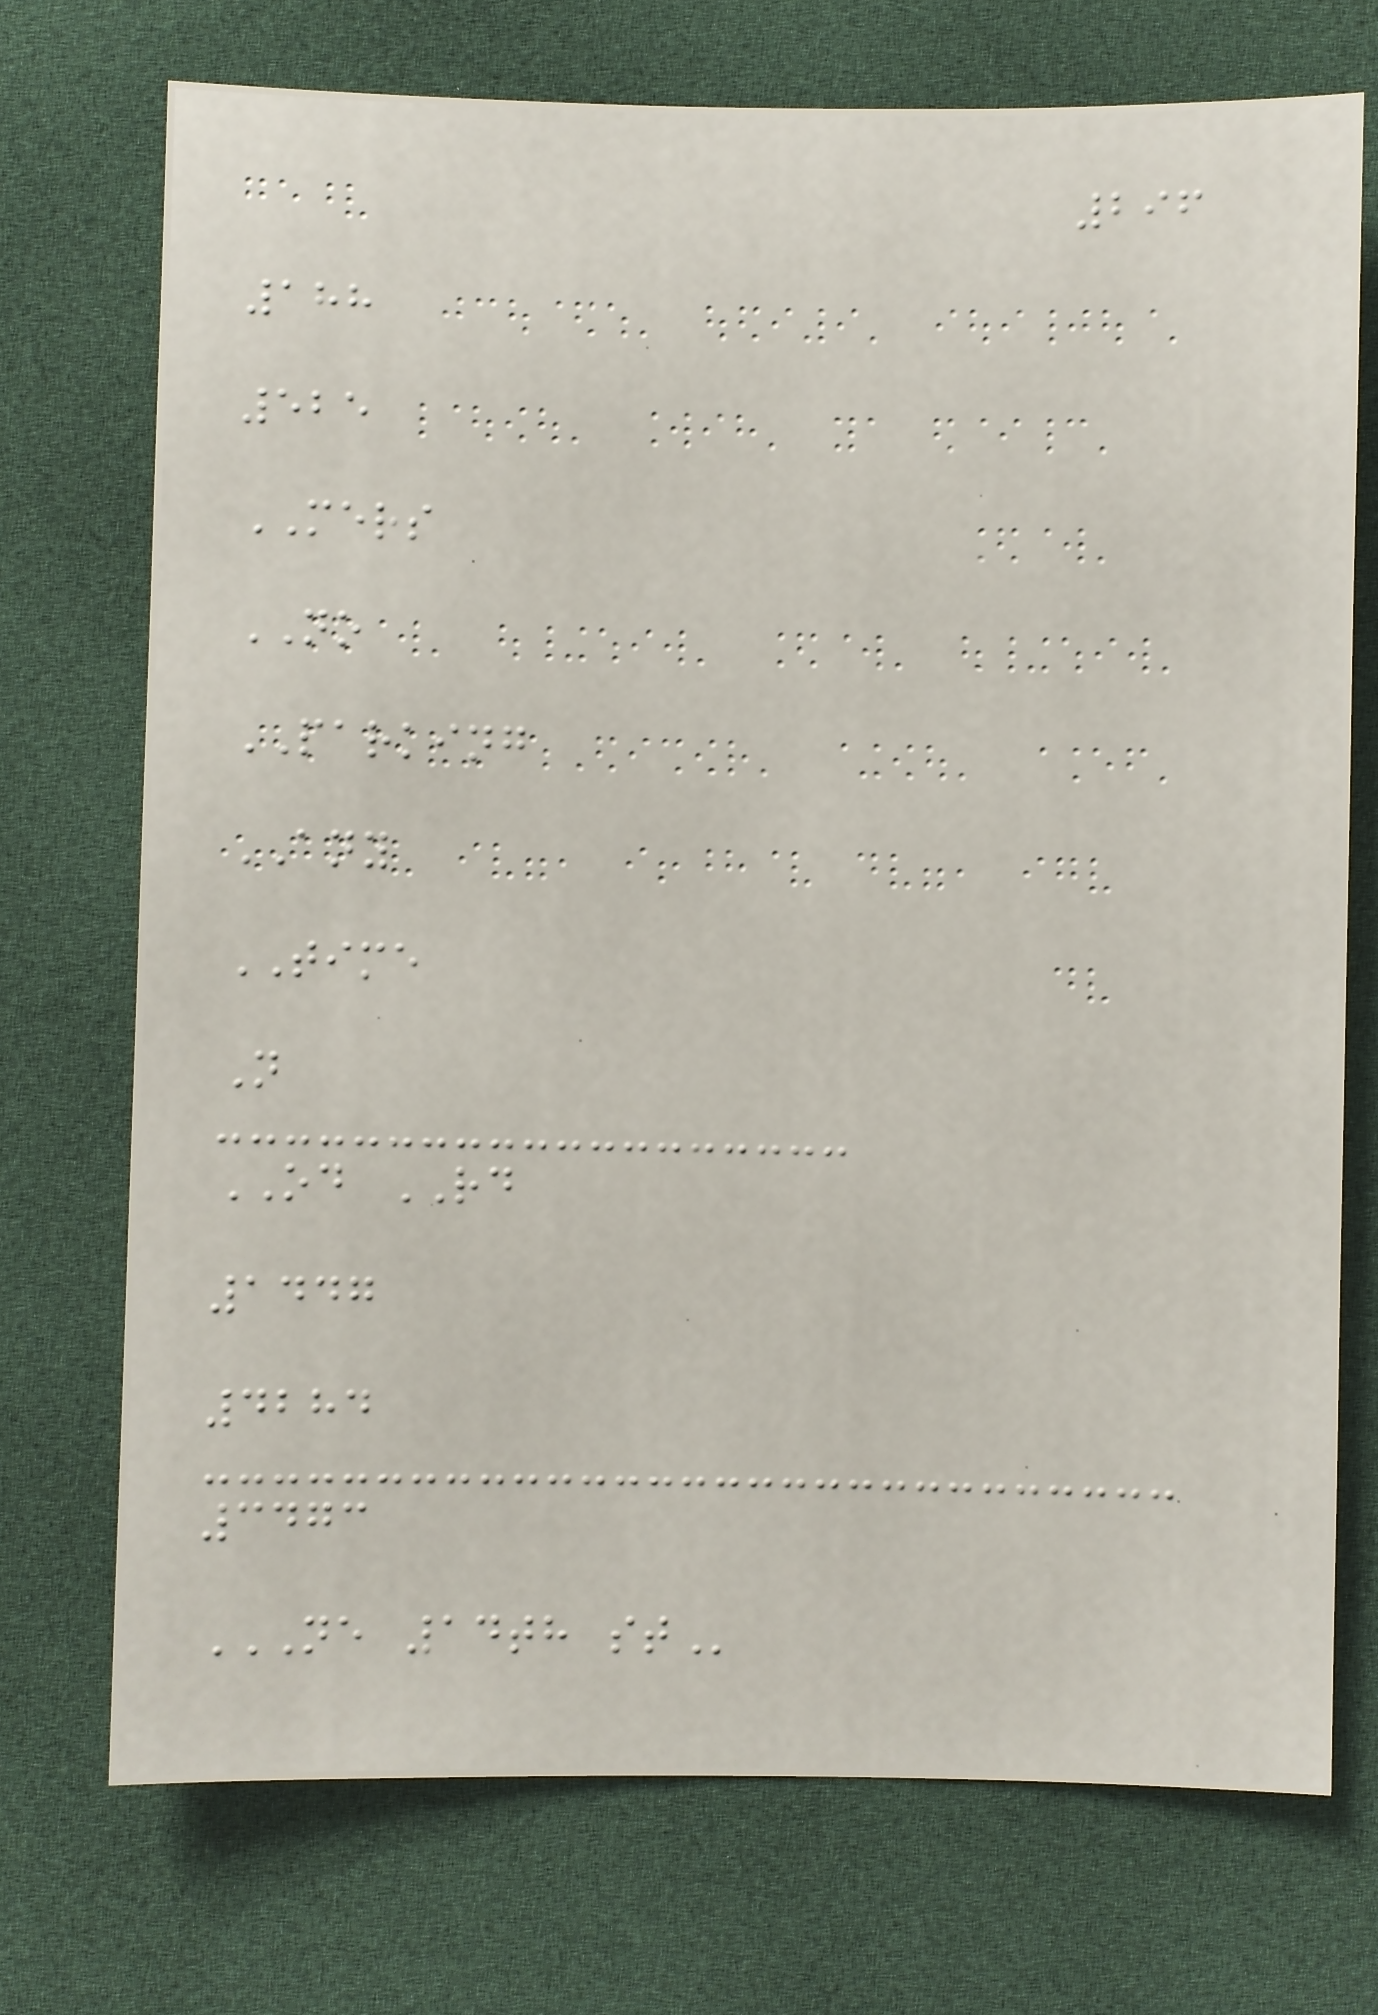296
188
525
MERS
NO
PARKING
ANY
TIME
N
OD RD
1447
4284
3473
NE 14TH ST
